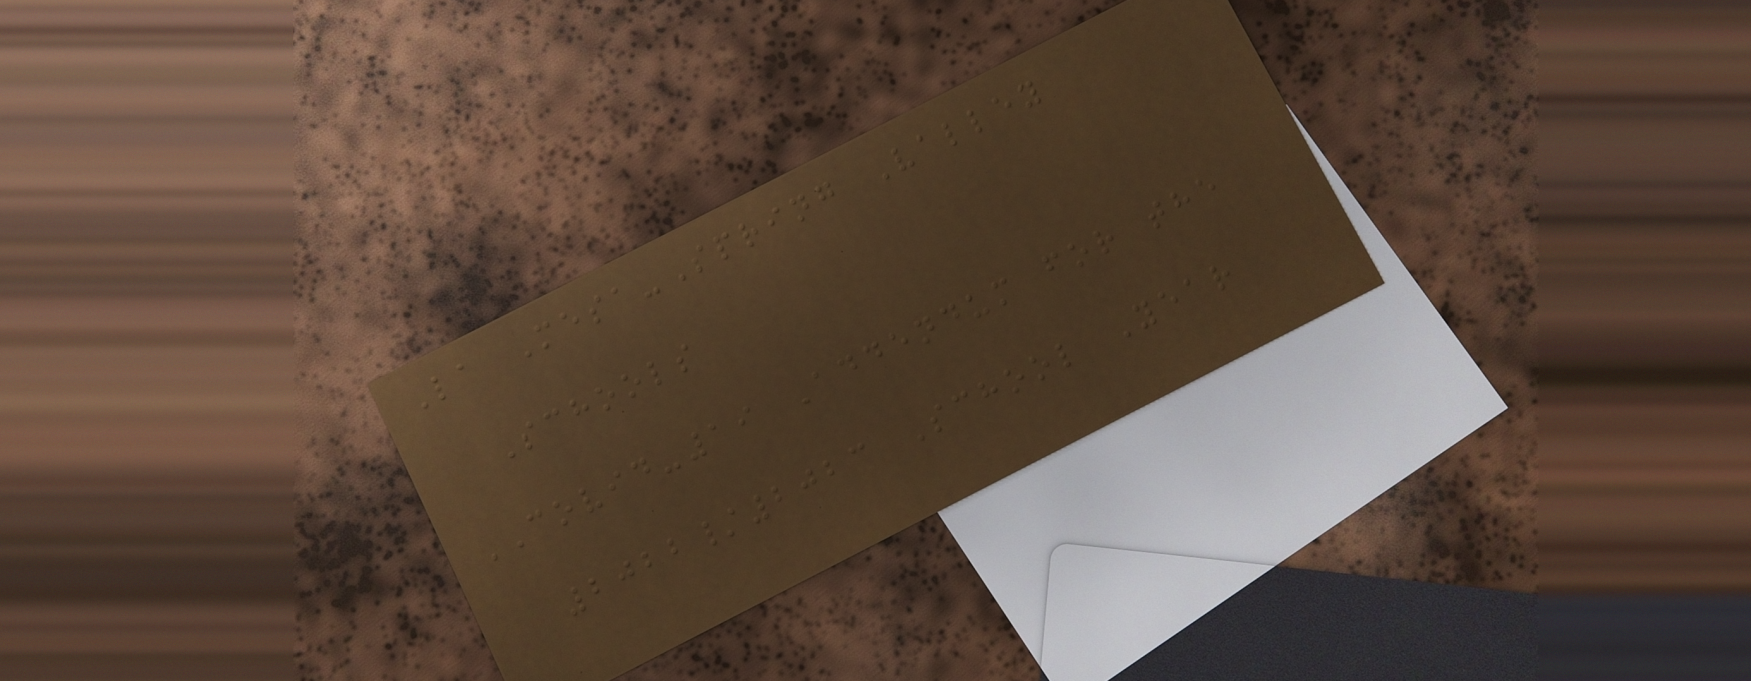La Mesa-Spring Valley
Schools
COVID-19 Addendum for the
2022/2023 School Year
